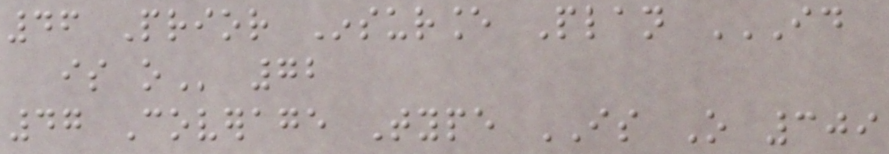46 Prior Insurance Plan ID
IS O 72
47 Coverage Type IS O 309
